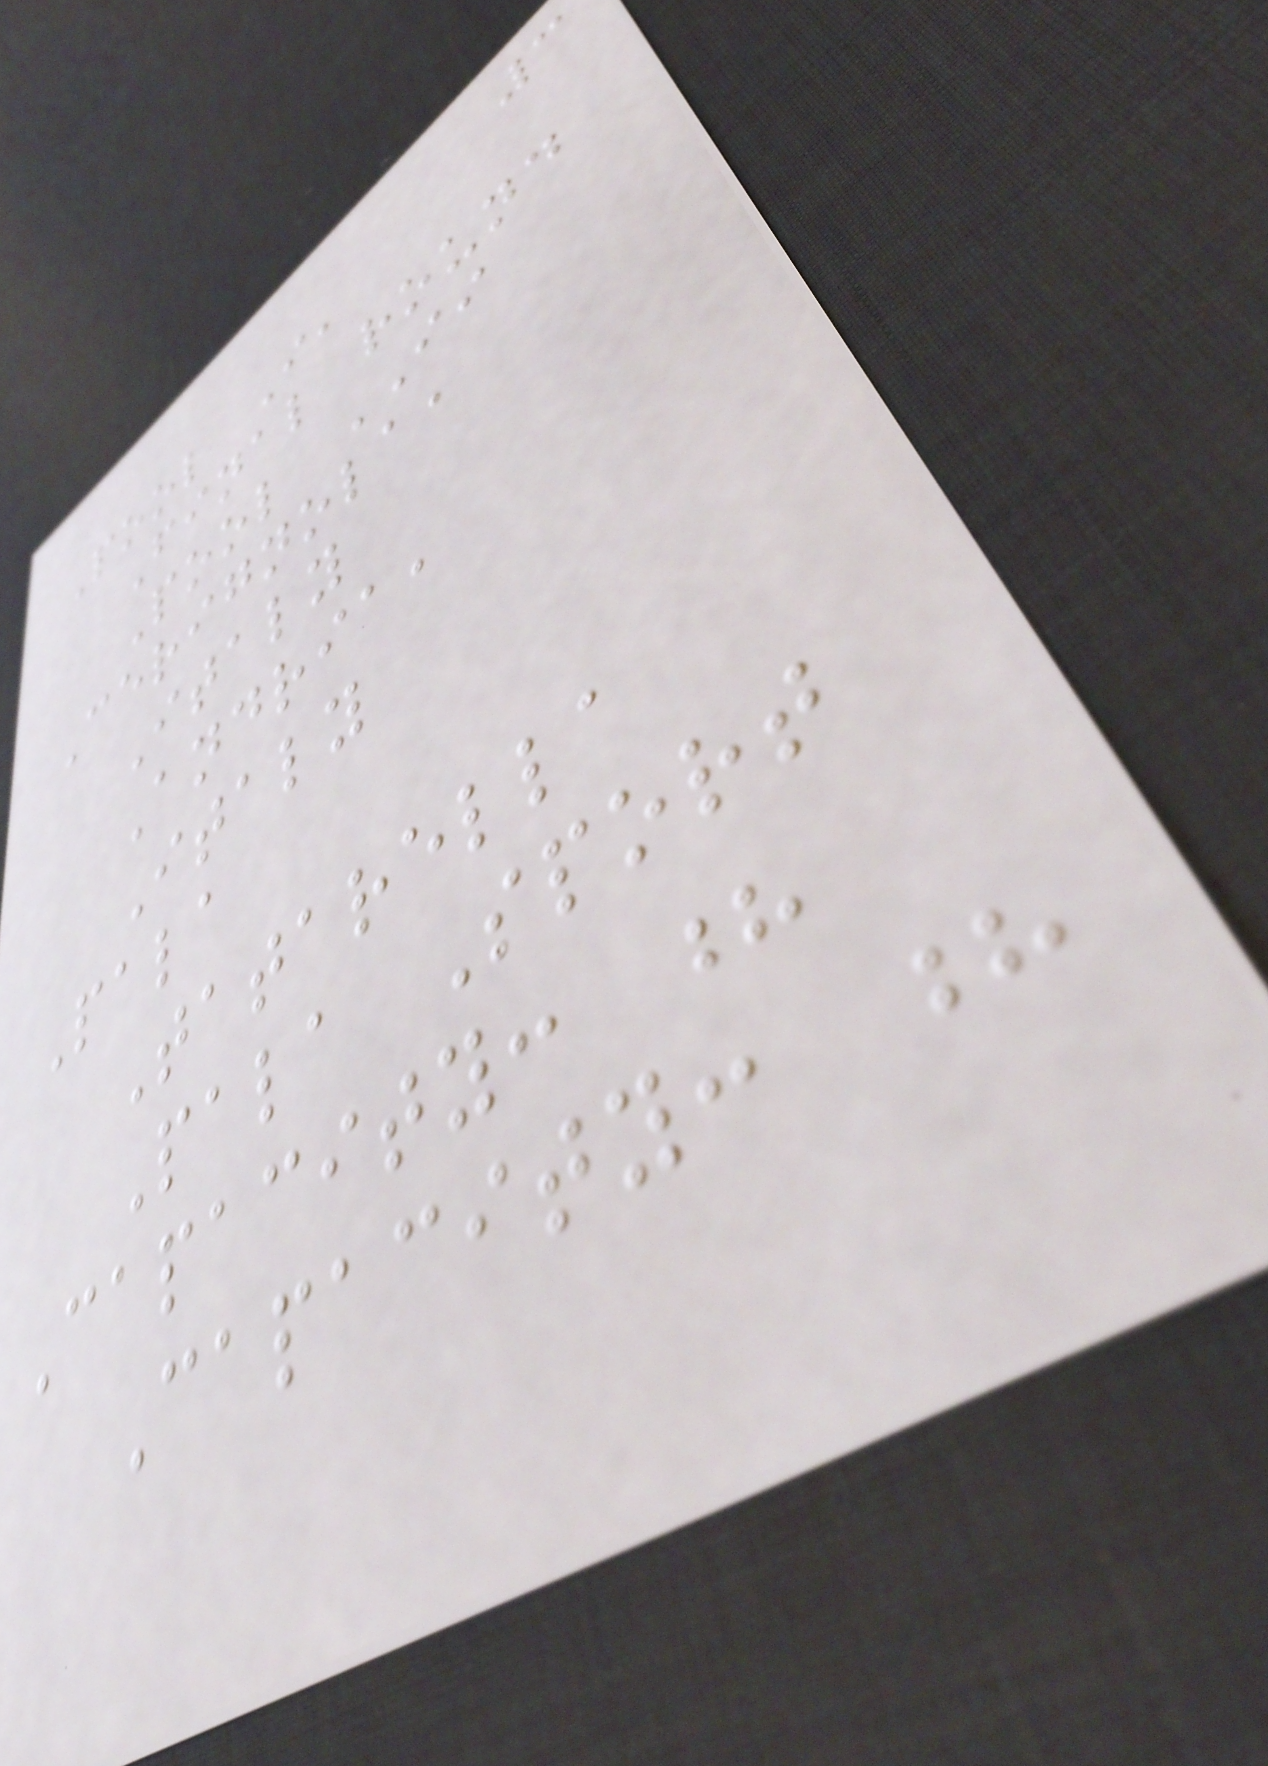3
Pool I,
Final round
Pool II
Cerignola,
Italy
Andria,
Italy
Pala
Tatarella
Pala Sport
Capacity: ?
Capacity: ?
